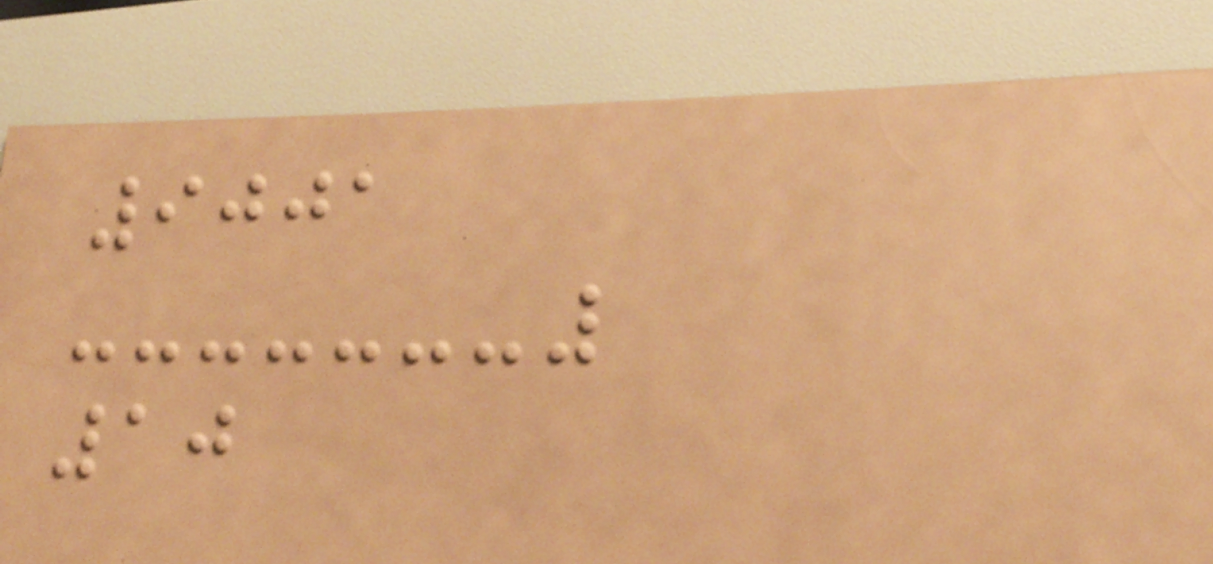9001
10
